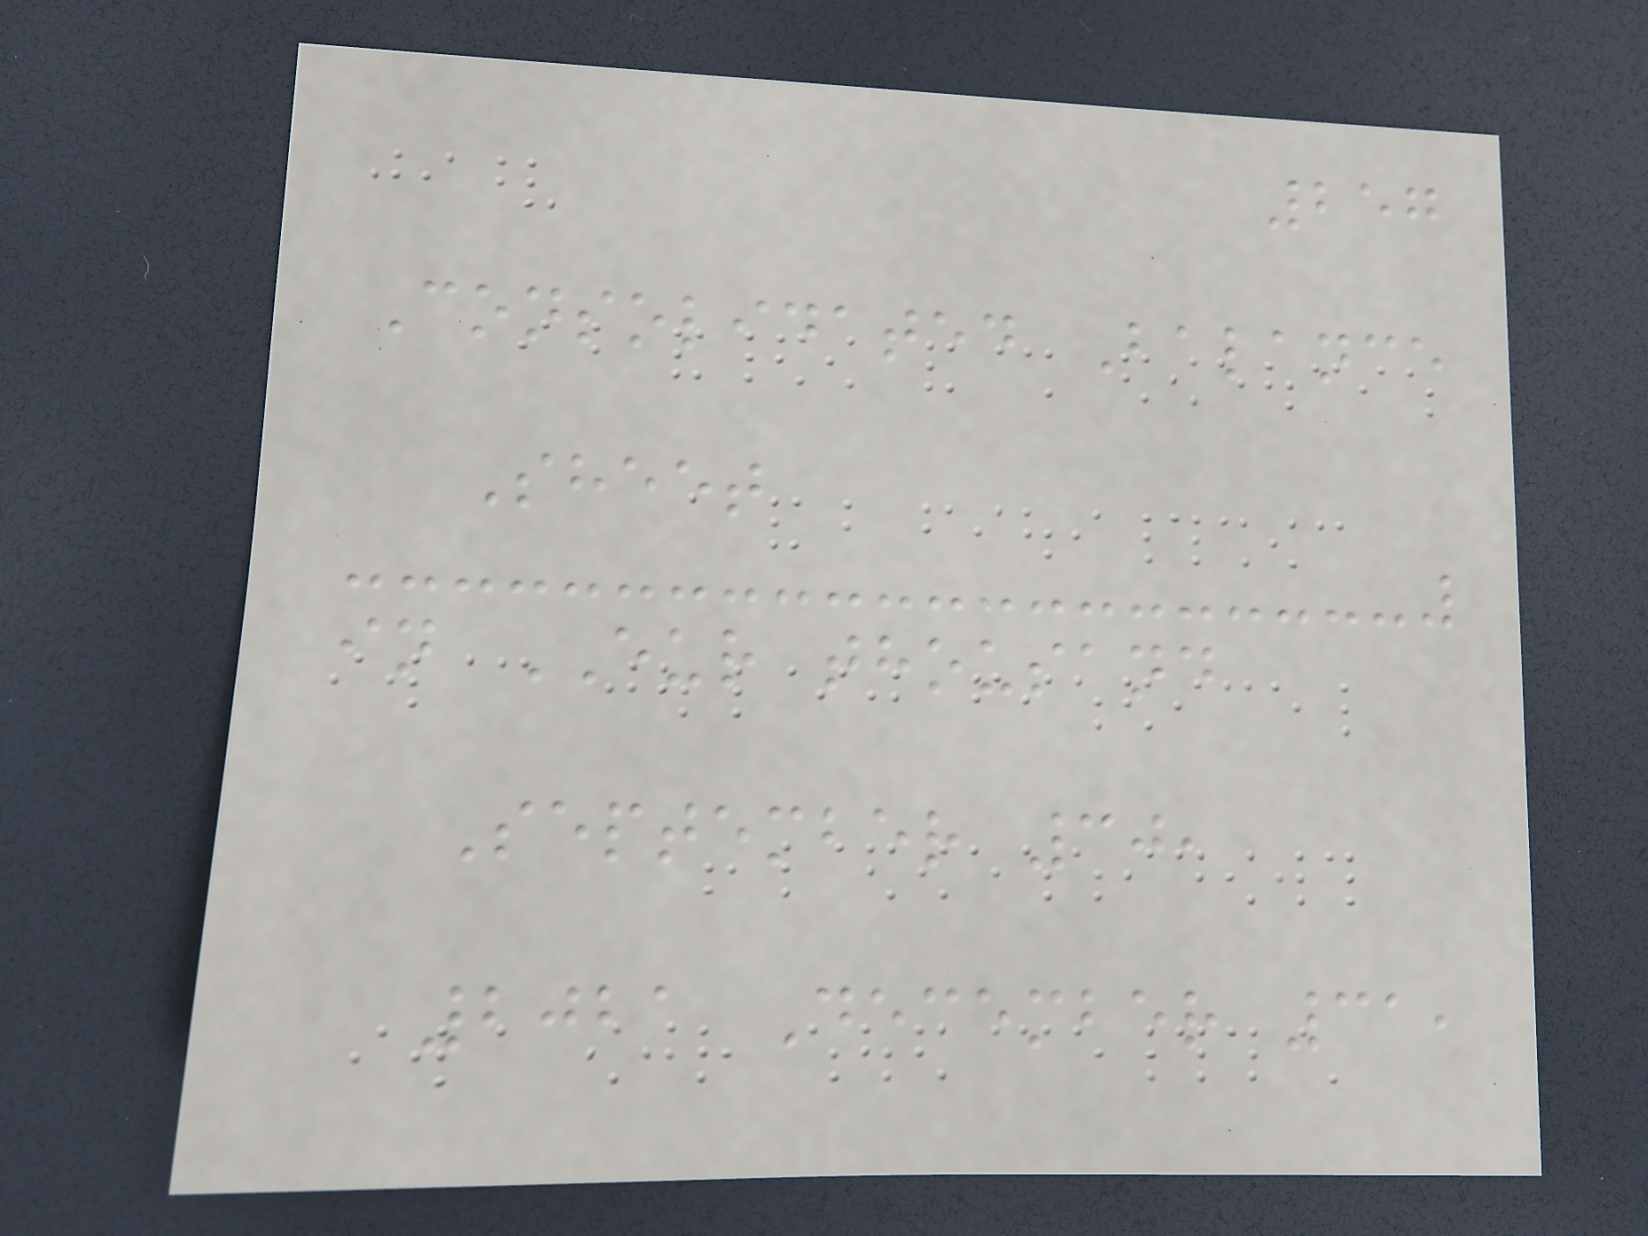257
Consolidated Balance
Sheet
in EUR thousand
September 30,
2021 December 31,
